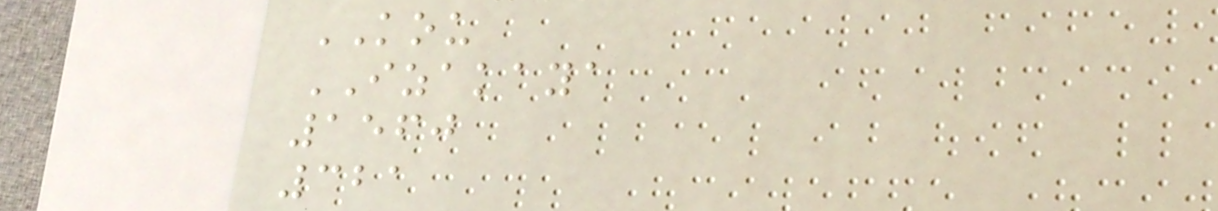KOU
IZAKAYA
1560
321
